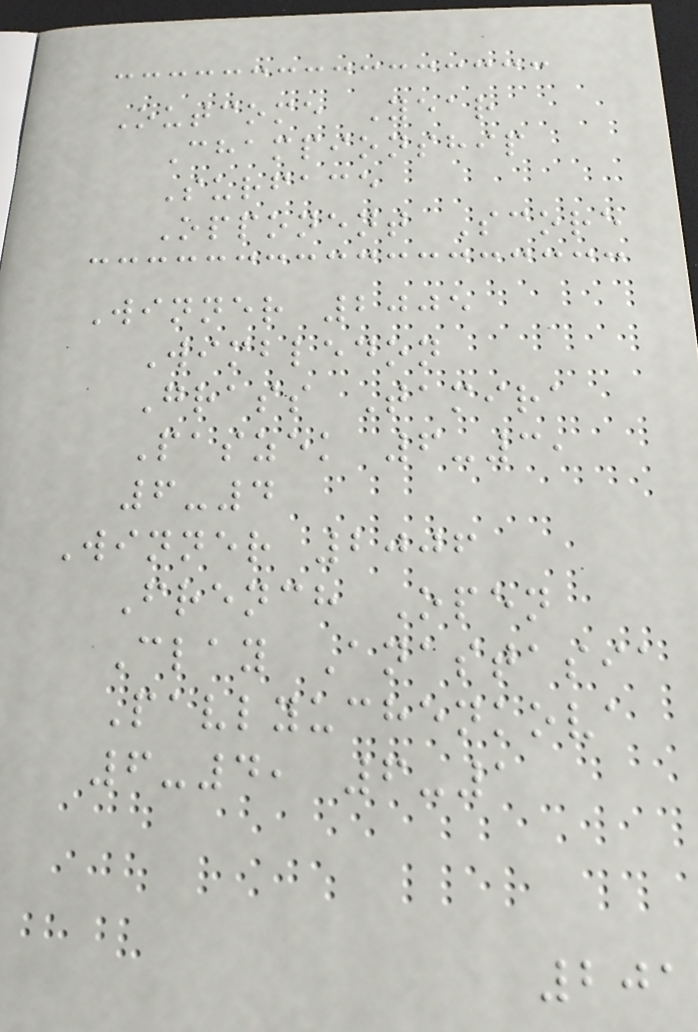Outcome Year
Championship
Surface
Opponent Score
Winner 2005
Wimbledon
Grass Tamira
Paszek 6-3,
6-4
Winner 2006
French Open
Clay Anastasia
Pavlyuchenkova
6-4, 6-1
201
